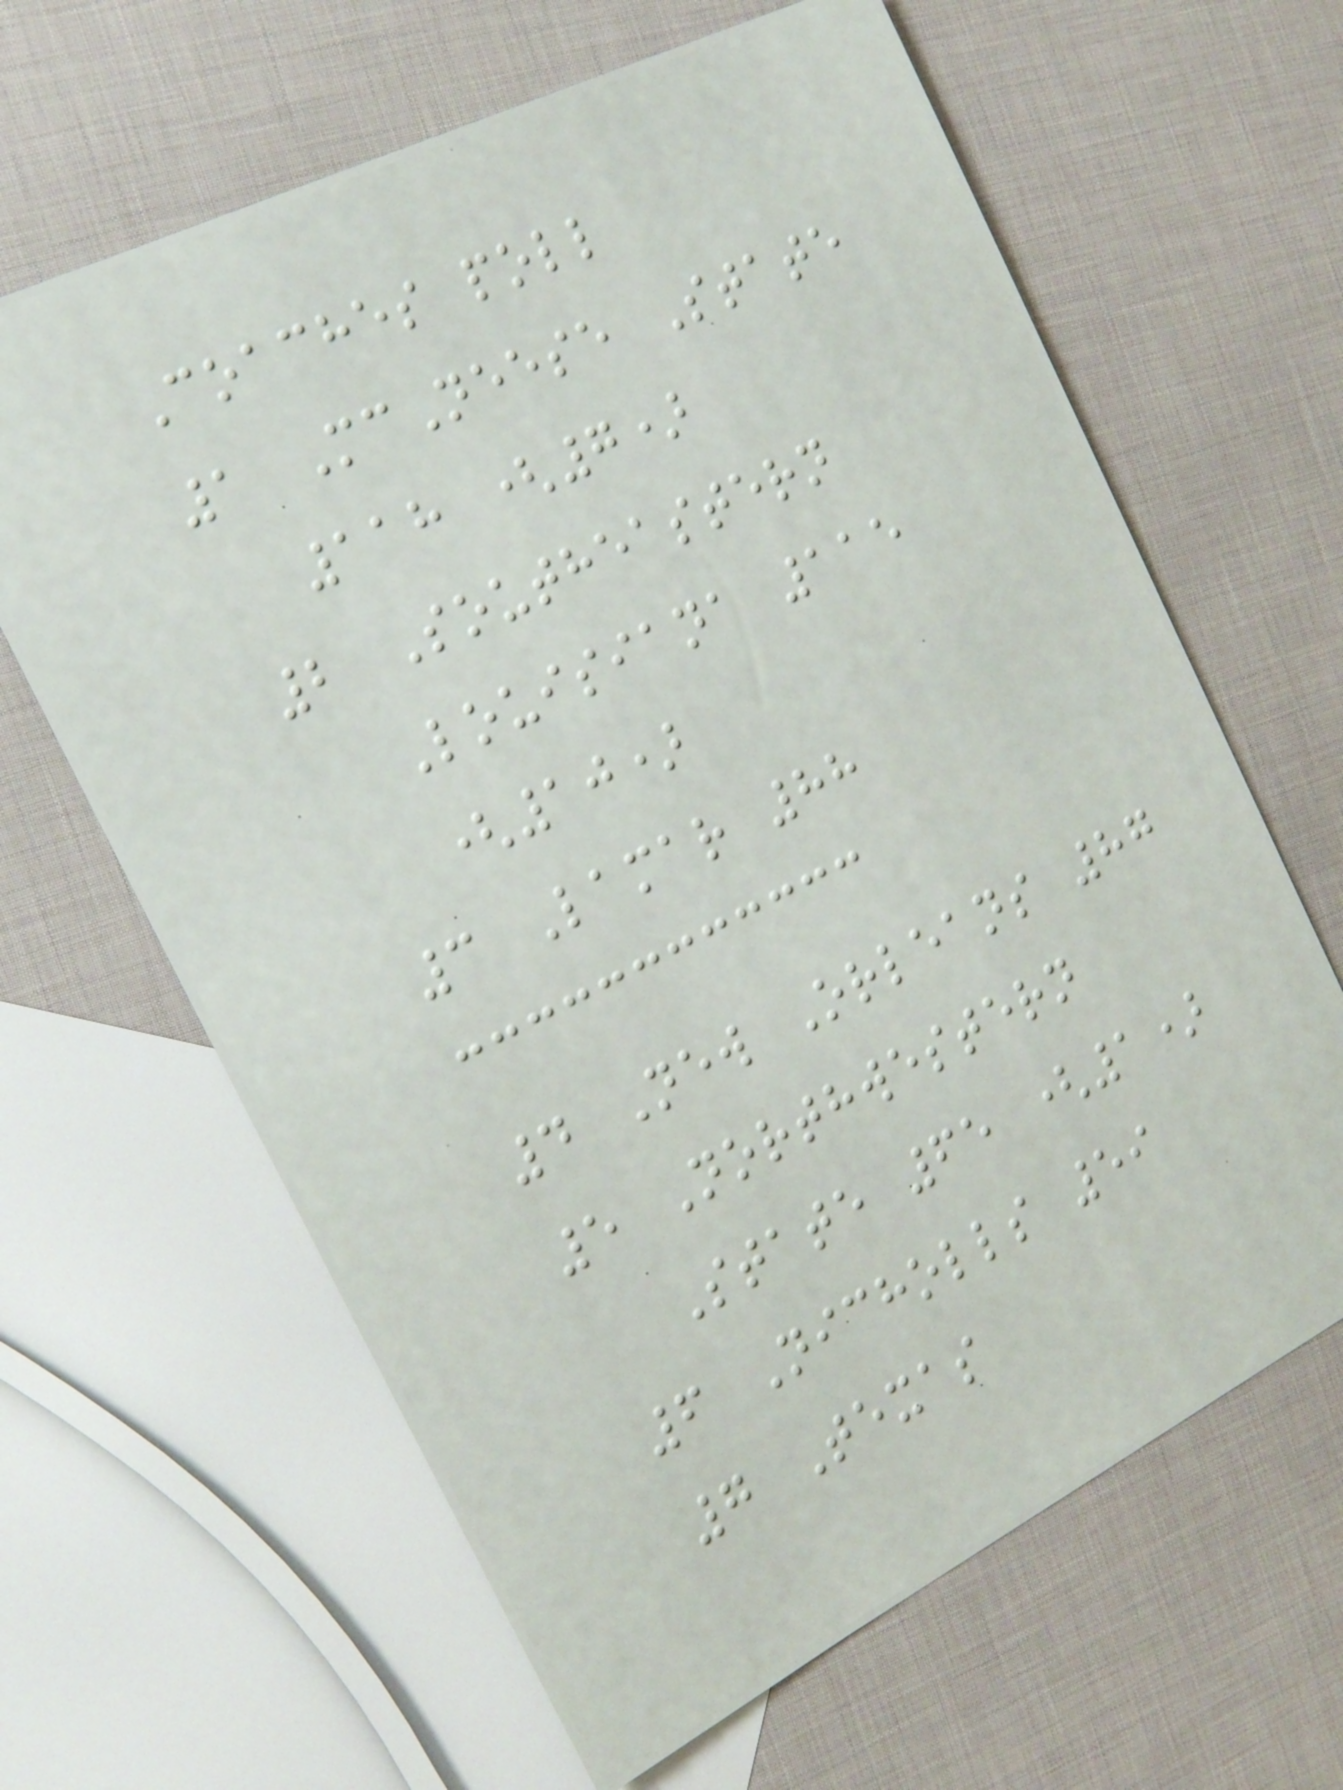Coaches poll
1 McNeese State
118 (7)
2 Southeastern
Louisiana 115
(10)
3 Lamar 88
4 New Orleans 87
5 Northwestern
State 65 (1)
6 Nicholls 59
7 Texas
